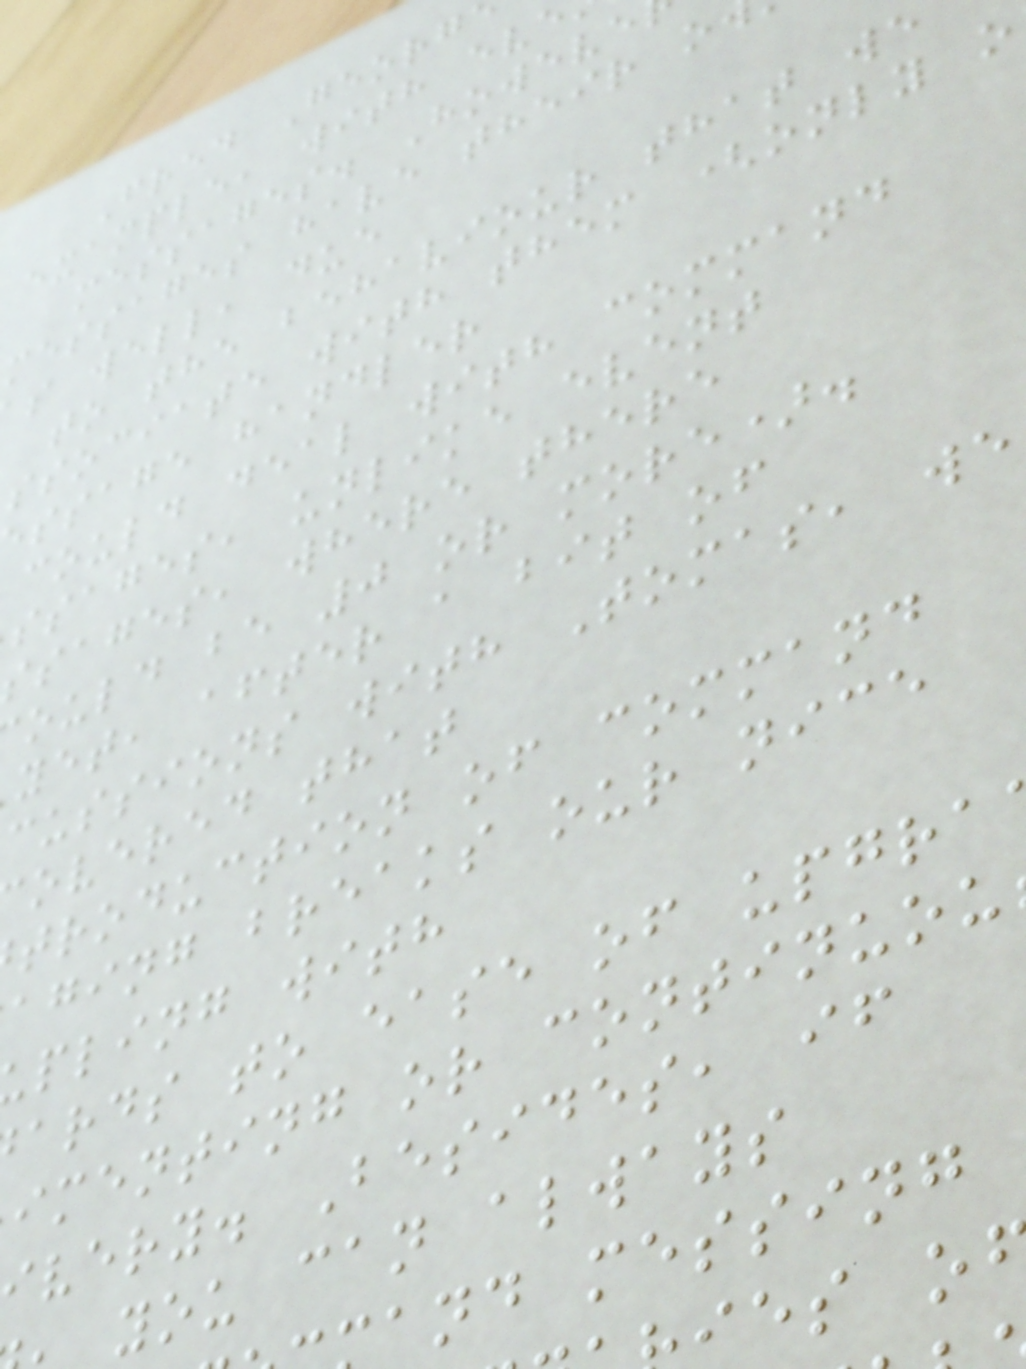Fred Georg
example, with eve
messages. Howeve
messages have their o
s well, due
to the behaviour that we
ssociate with them (only o
ssage handler
could deal with command
ssages, unlike event
ssages, where there
ould be 0 or more).
yet, after a bit of
cussions with Tomas, we
overed that
troduction of command
aging breaks our nice
pling with
ards to ease of upgra
imenting or continuou
very. Besides, if
you can always
and messing
